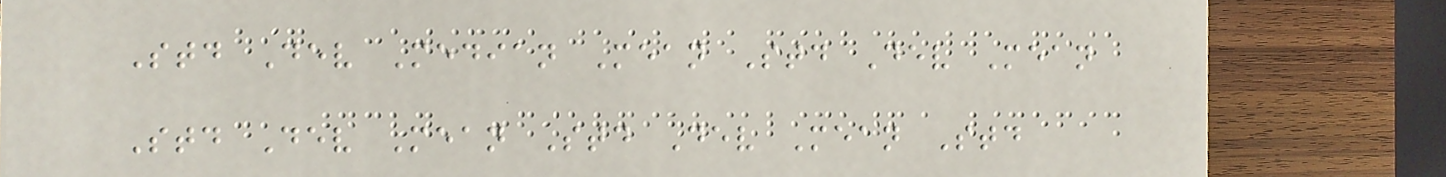Std Dev Median Mean Std Dev Mean
Std Dev Mean Std Dev Mean Std
